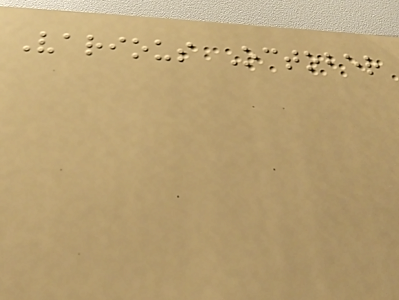Various October
